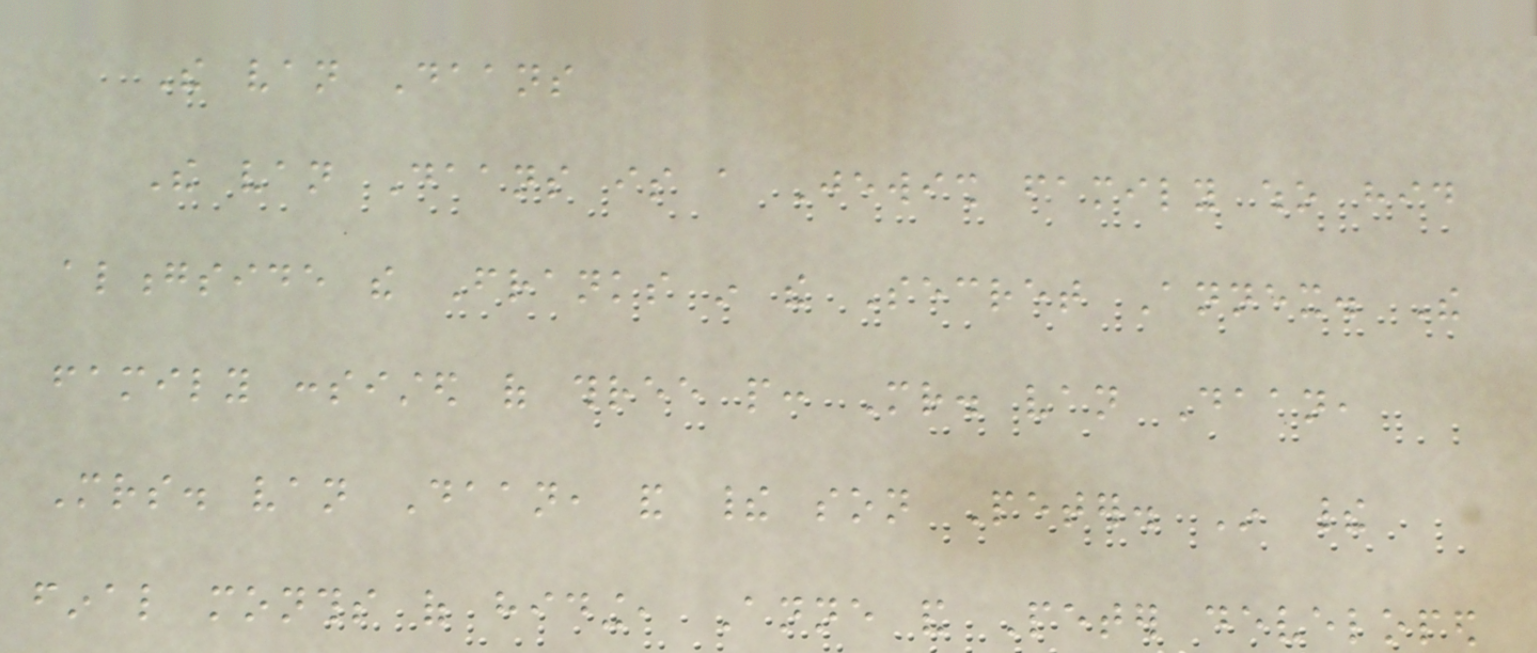The van Daans
The van Daans is a Jewish family who hid
alongside the Franks in the Secret Annex. The
family consisted of three people: Mr. van Daan,
Mrs. van Daan, and their son Peter. In their
final months of hiding, Anne and Peter developed
